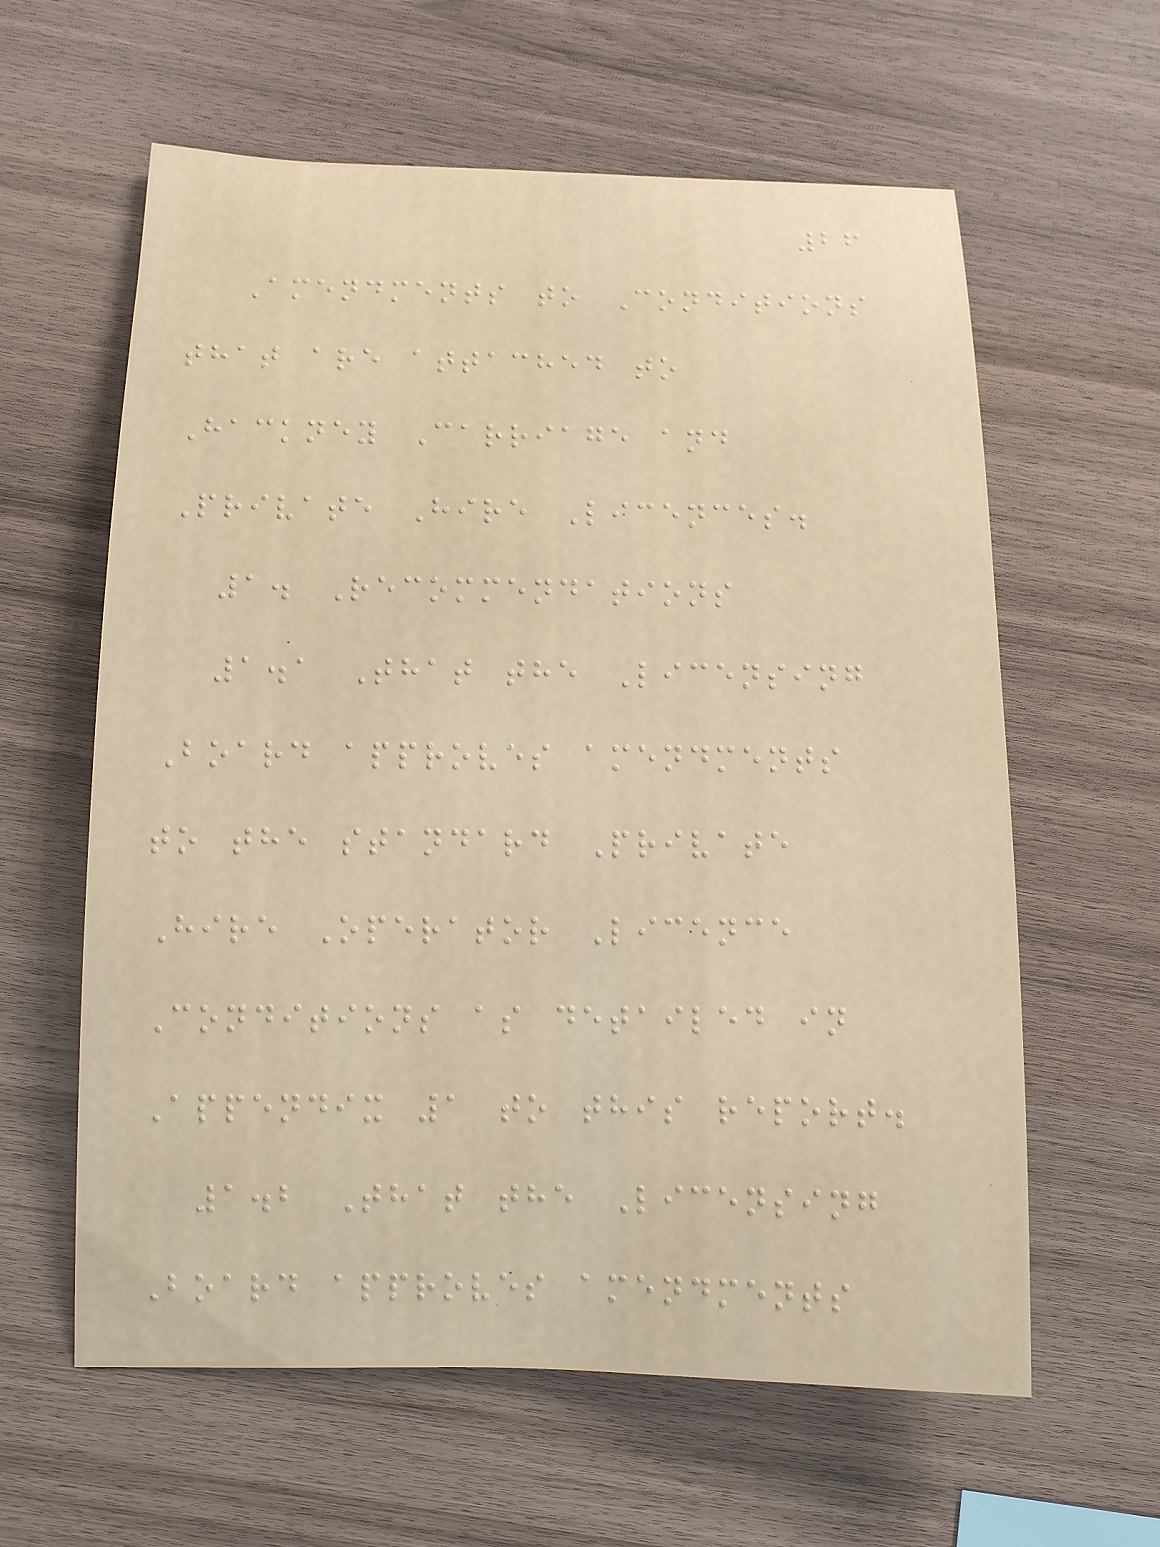26
Amendments to Conditions
that are attached to
Hackney Carriage and
Private Hire Licences.
1. Recommendations
1.1 That the Licensing
Board approves amendments
to the standard Private
Hire Operator Licence
Conditions as detailed in
Appendix 1 to this report.
1.2 That the Licensing
Board approves amendments
